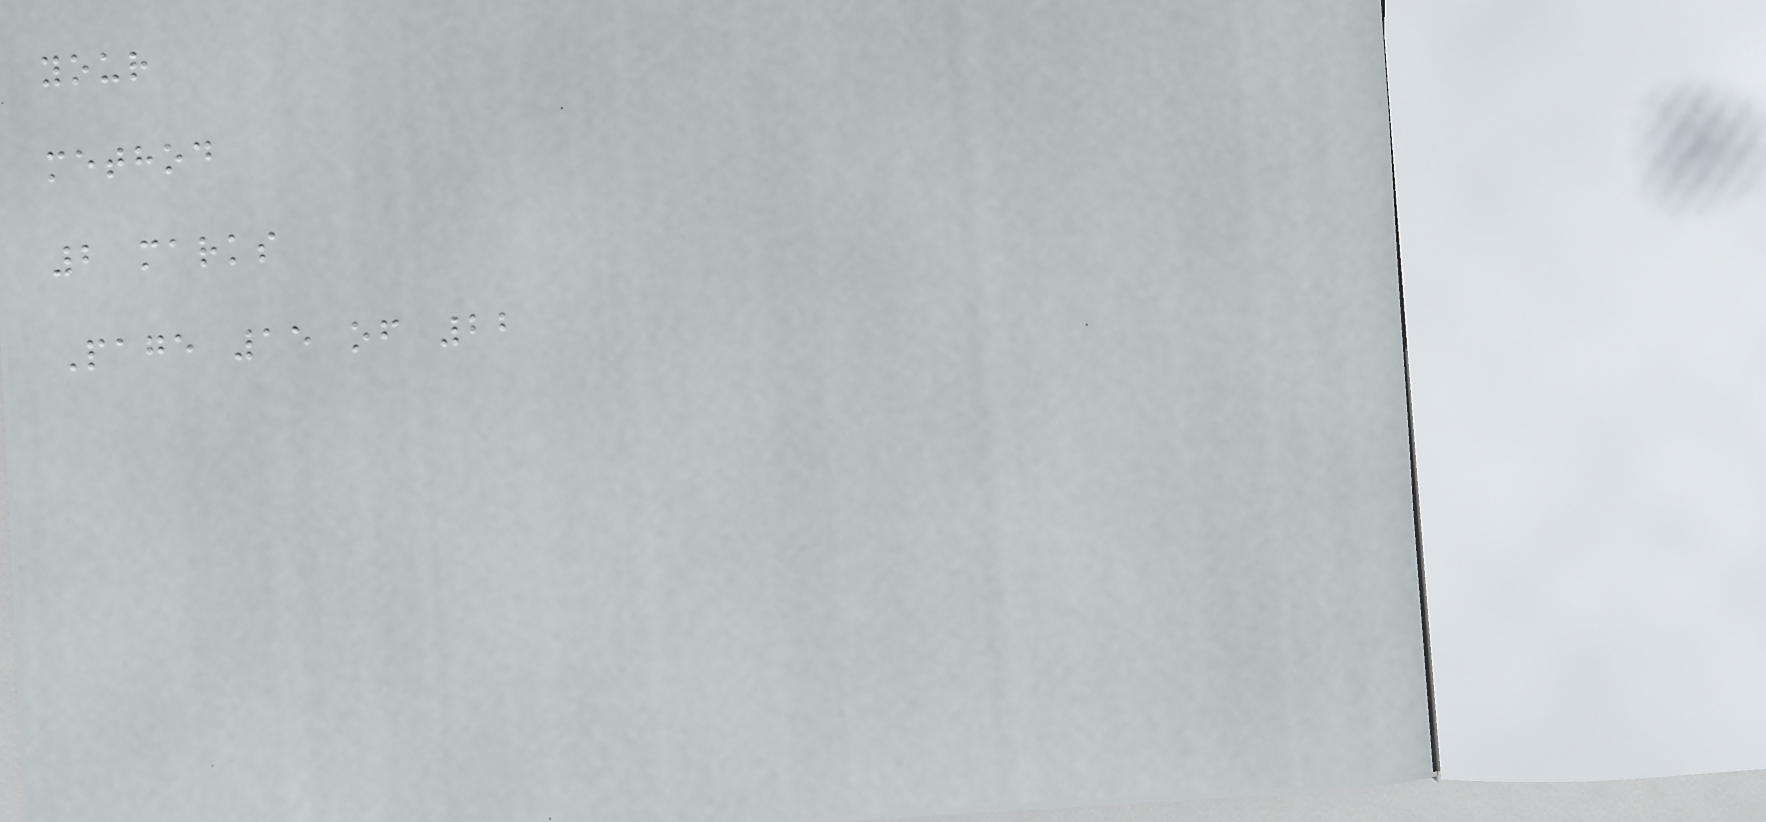your
method
2 marks
Page 15 of 22
